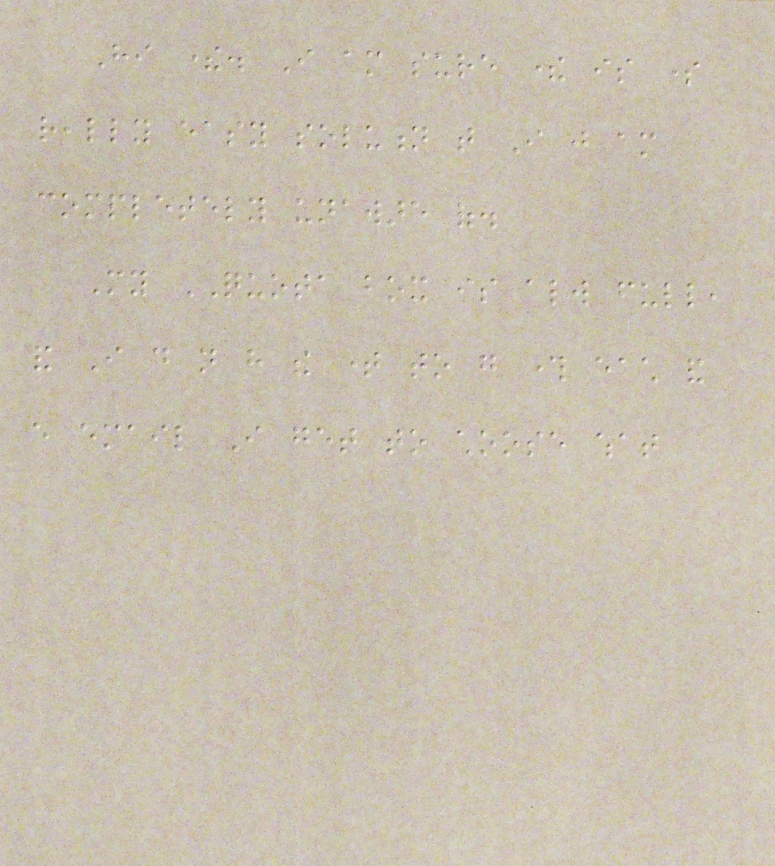Hi there. I am sure there is some
really easy solution that I just am
completely unaware of.
My QUOTA box is always full,
and I do not have the time to go through each and
every email I get to choose what
